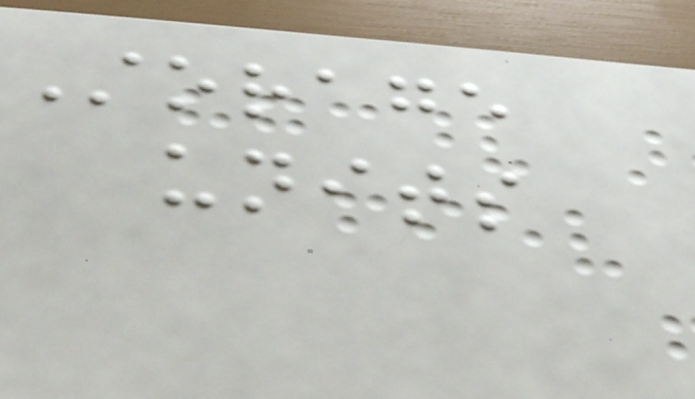Storage
units
